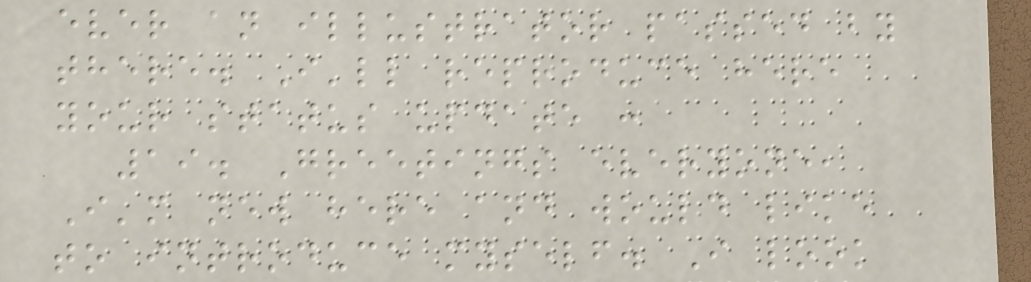ever an illustrator passed by
there. I'll reproduce here
your status update :
19. Greetings everyone,
I'm new here and would like
to introduce myself. I look
